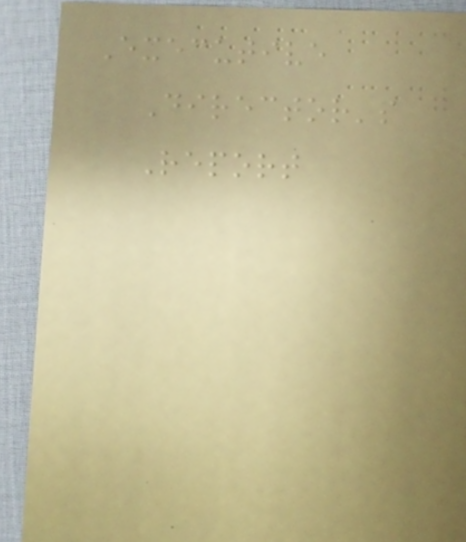Executive
Director's
Report
